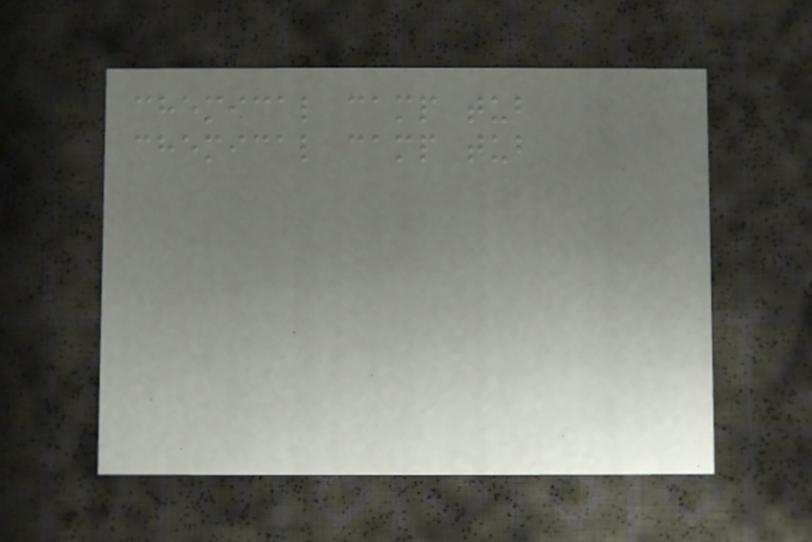chemical camp tub
chemical camp tub
